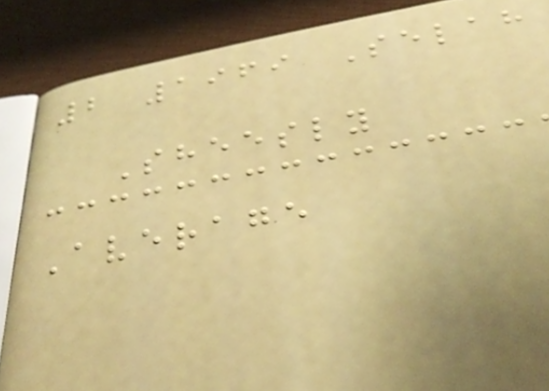2 1969 Selah
Sheesly
Average
